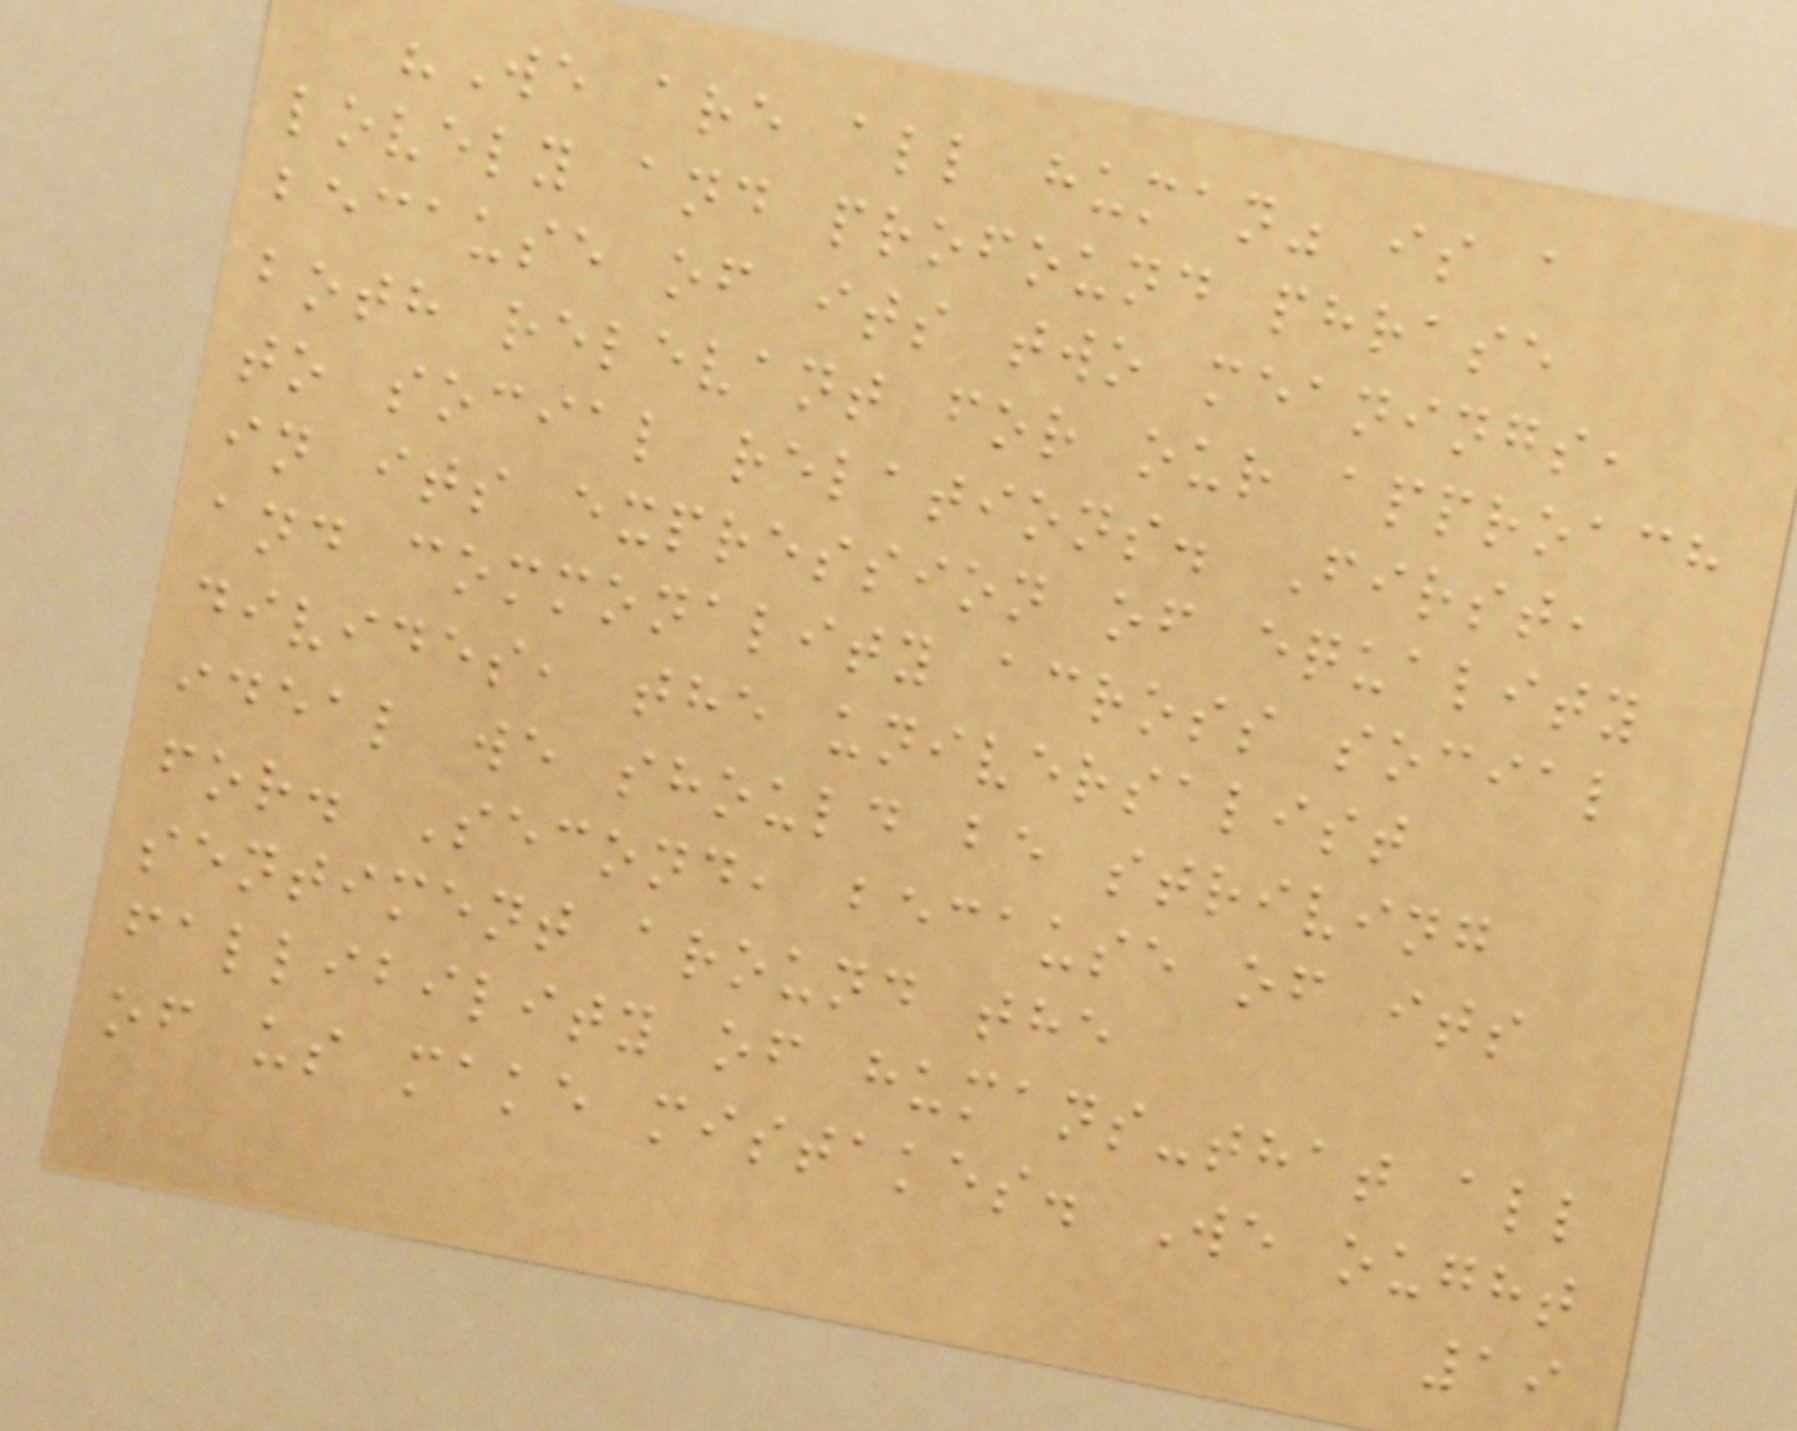"We are all human" is a
lovely and profound phrase
because of its two meanings,
both relevant for our approach
to social relations. First,
in its expression of equality
and commonality across social
divides, the universalist
ideal we should be striving
for. Second, because of its
sentiment around the
fallibility of humans-that all
of us make mistakes. We ought
19
